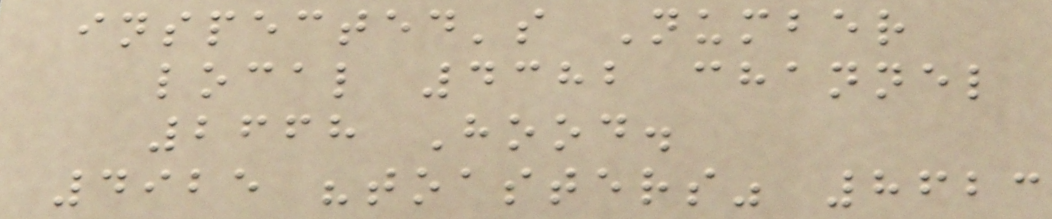inspected's Number
local 4382 channel
2668 Hood.
4925 "toasters" 8623
